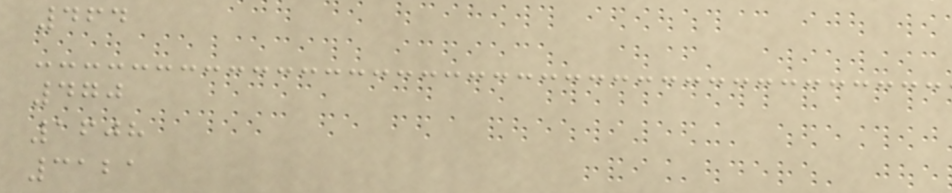464
470
1608
3121
